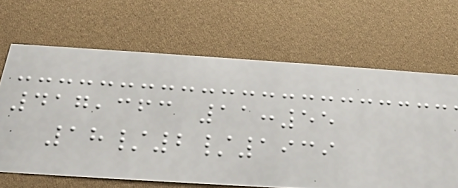417,363 11:55
18/2/1939
